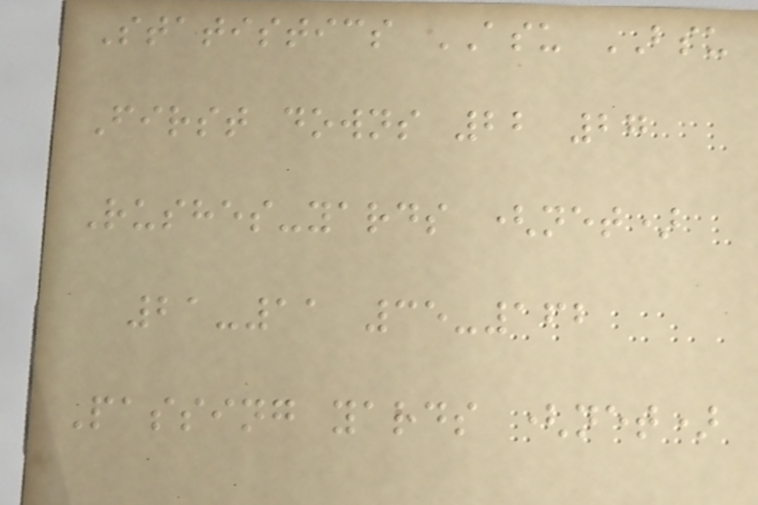Statistics ASU BSU
First downs 22 27
Rushes-yards (net)
21-11 35-162
Passing yards (net)
